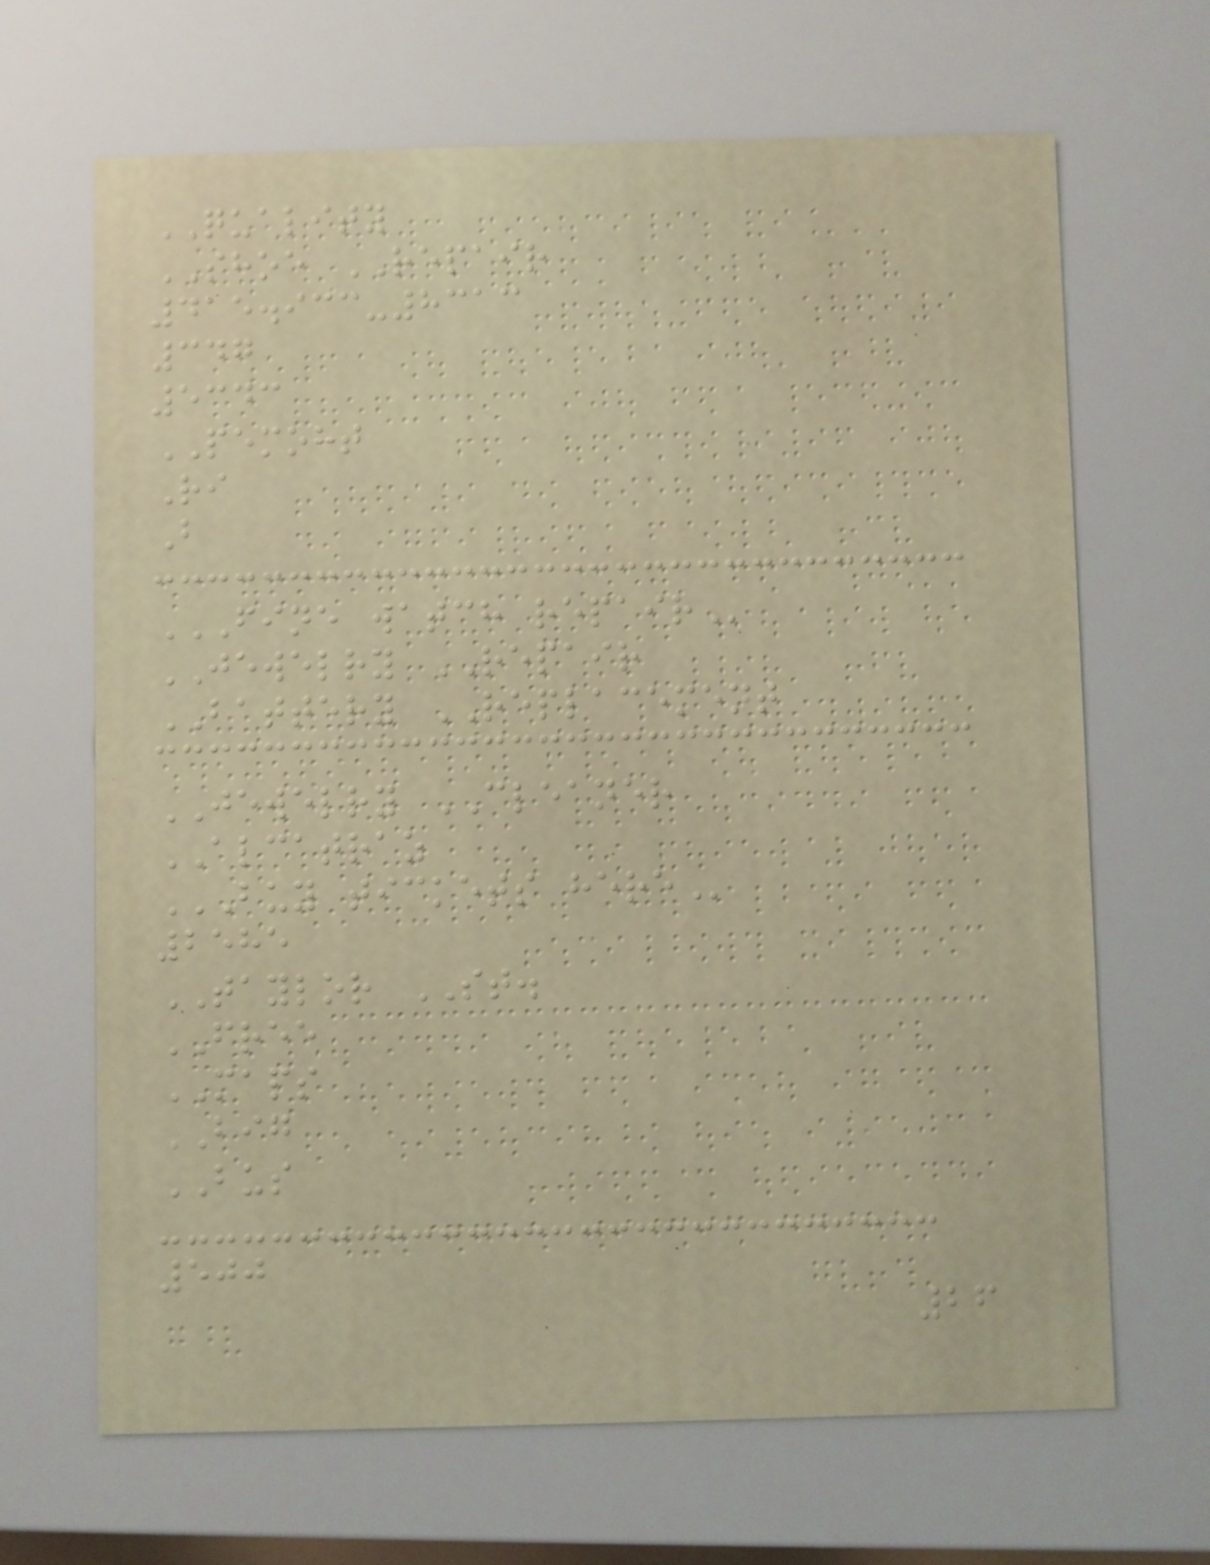QUALITY
SHOE REPAIR
415.933-8313
347
5343
PEMOHT
Ri
B
FINE WATCH REPAIR
JEWELRY REPAIR
BATTERY REPLACEMENT
JEWELRY CLEANER
ALCATRAZ
BUY TICKETS HERE
2585
TAYLOR ST.
FREE
MAPS
BIG
BUS
500
26
